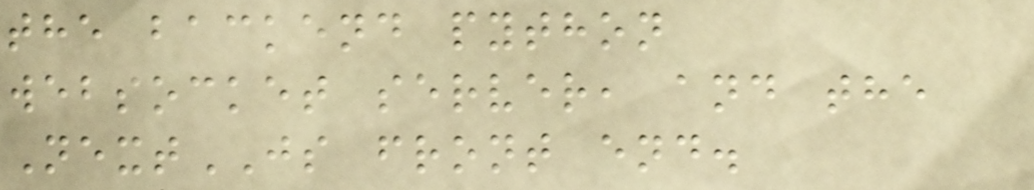the backend python
websocket server, and the
NextJS front end.
